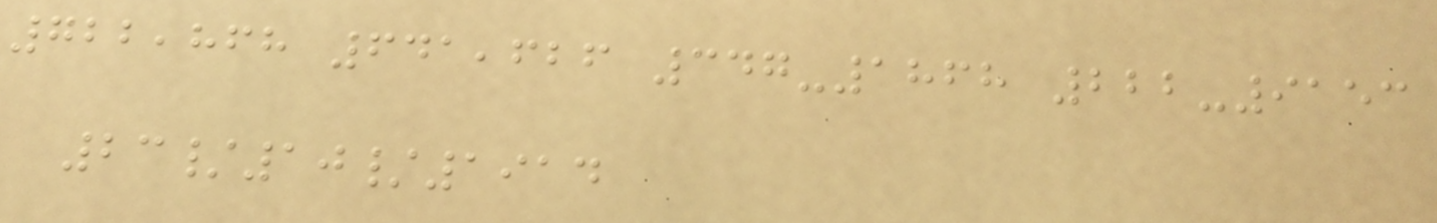722,868 641,626 347-1868 222-9153
23/10/1914
